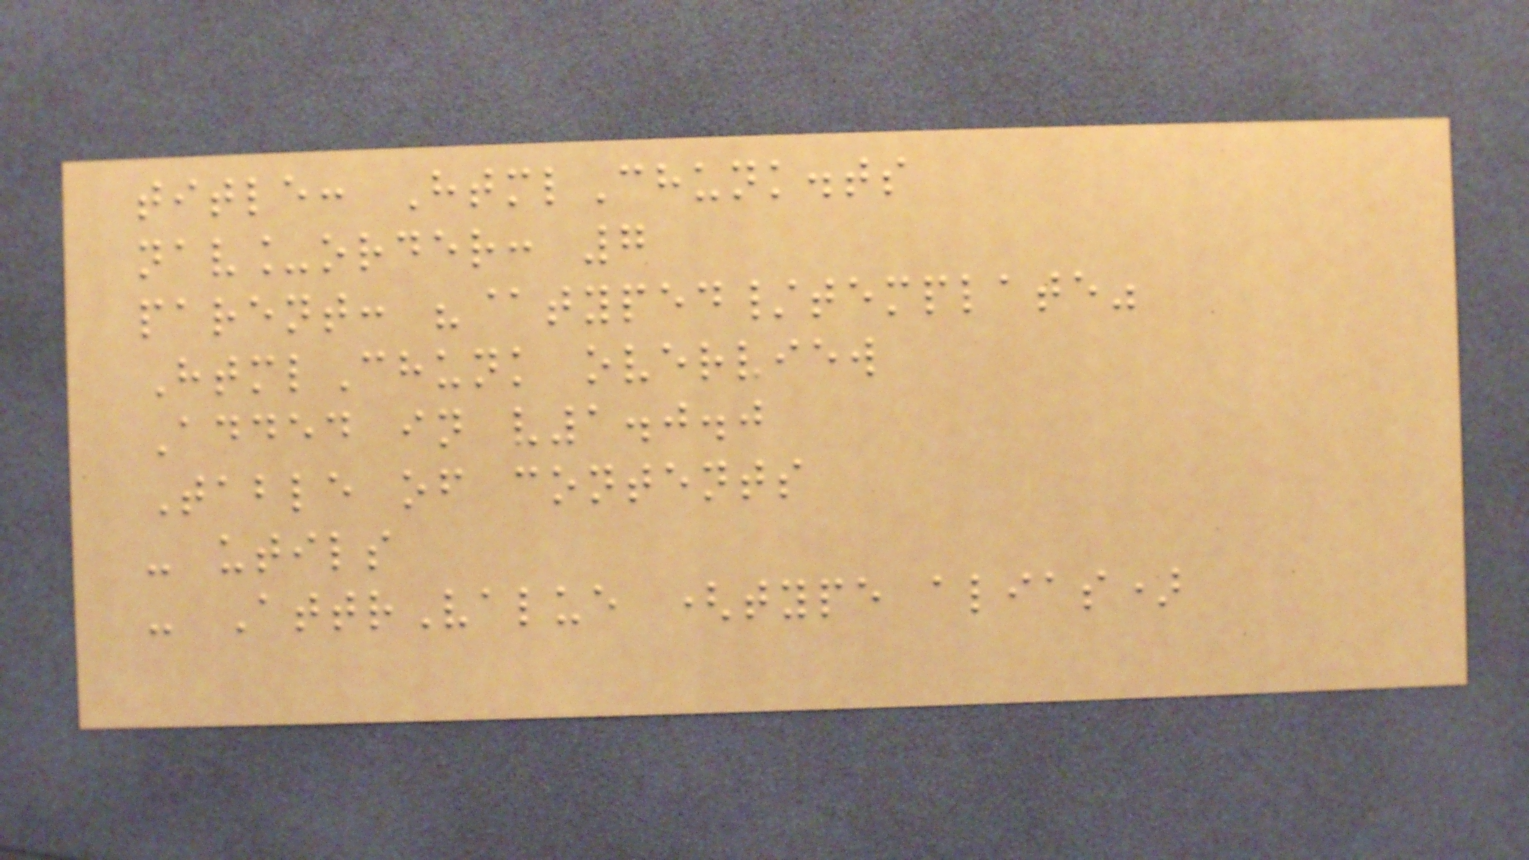title: HtmlChunk.ts
nav_order: 7
parent: "@typed/template"
HtmlChunk overview
Added in v1.0.0
Table of contents
- utils
- AttrValue (type alias)
